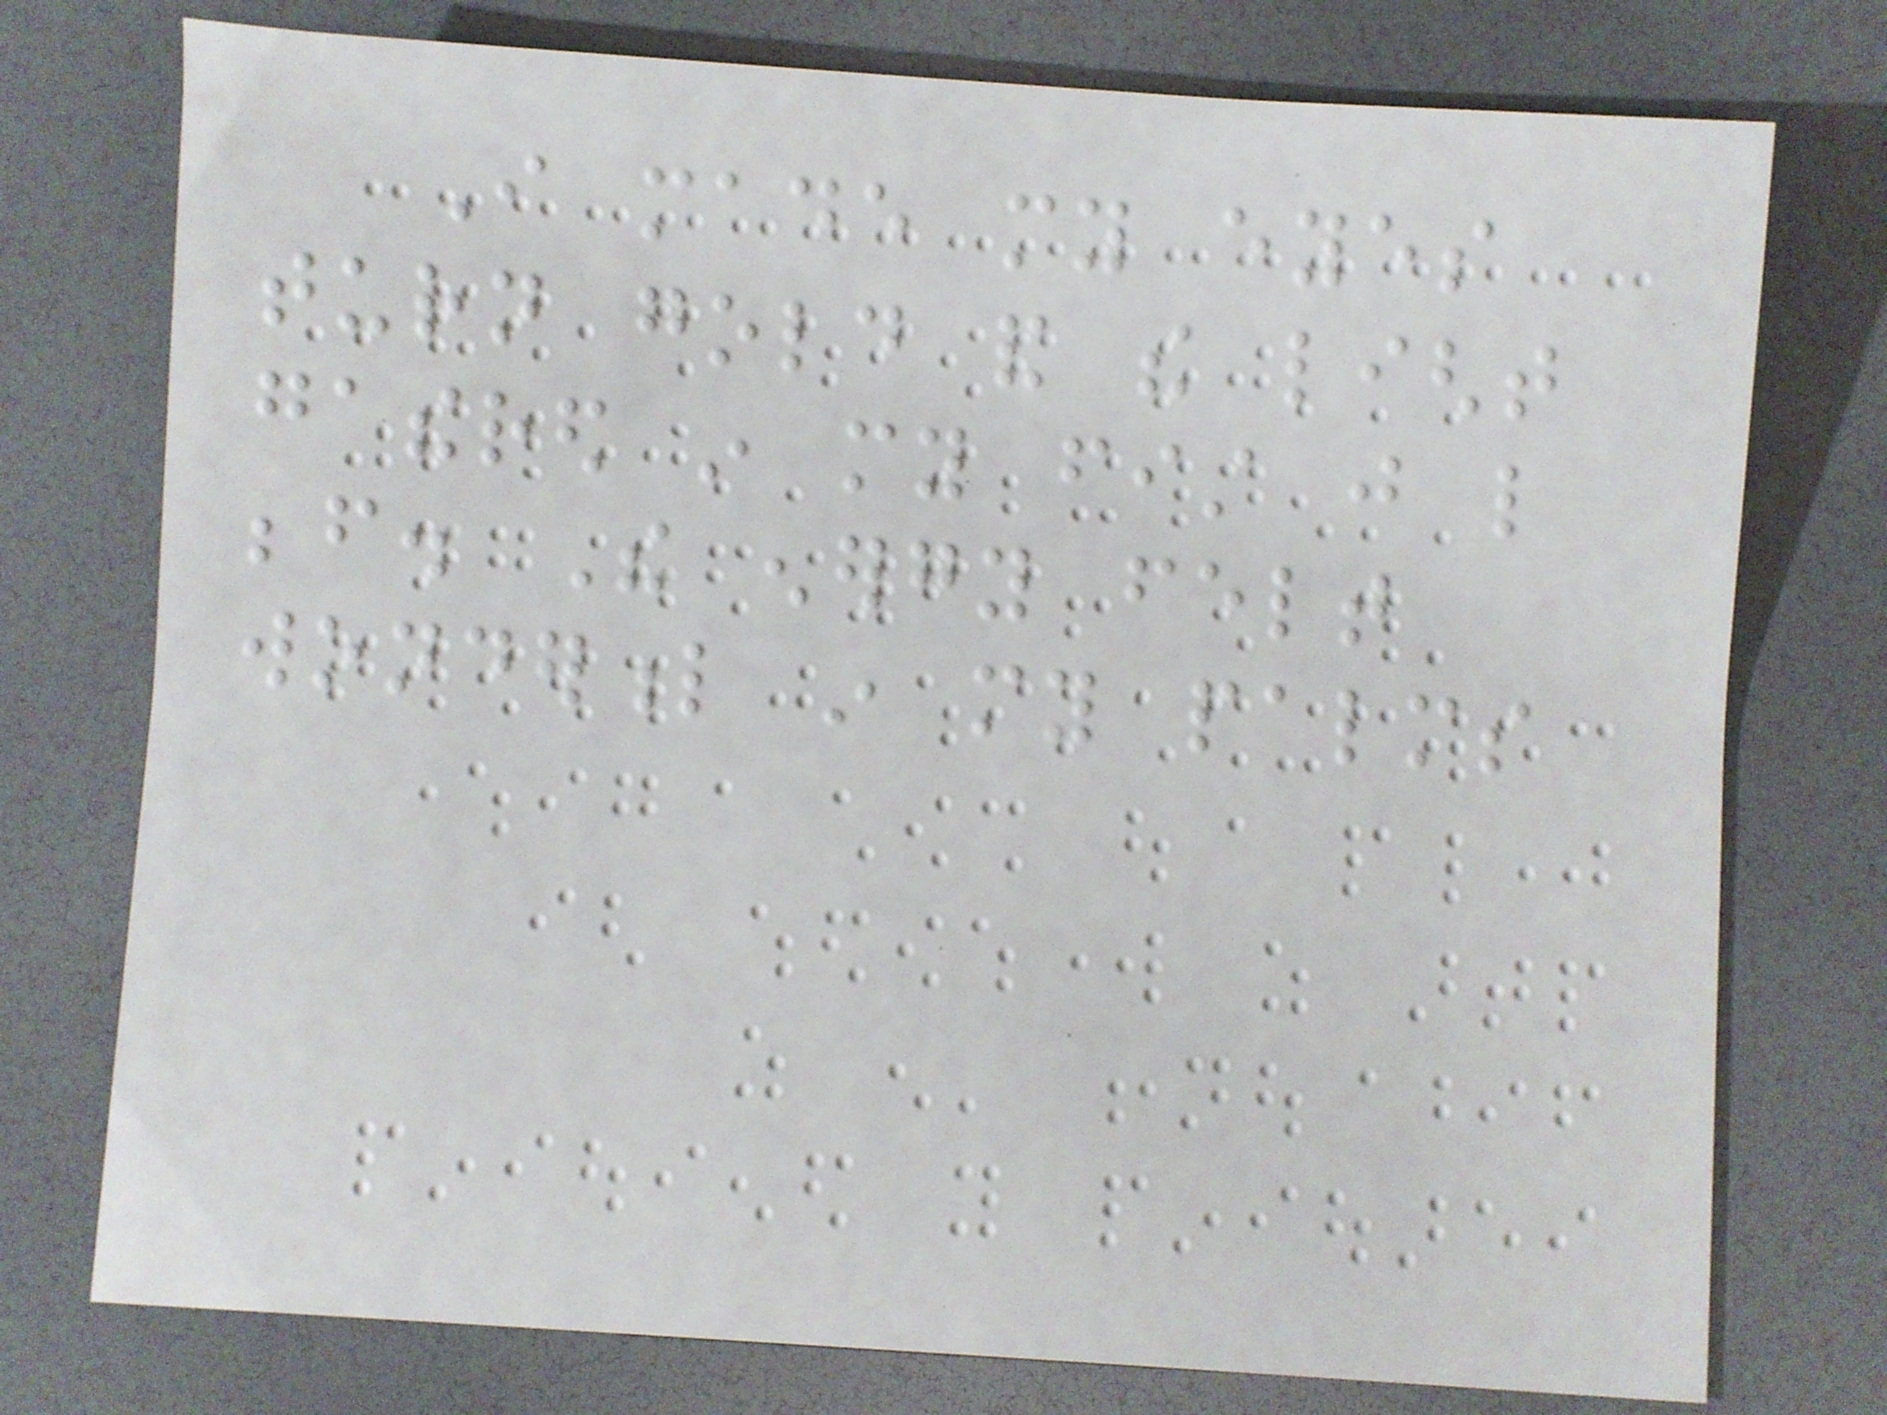I made my eyes
turn gold and the light
gathered in my fist just like
before. The energy felt
wonderful in my palms
